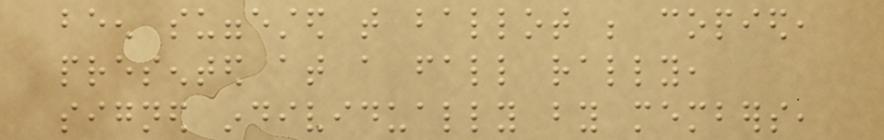been suggested that ballot be copied,
presented at a fall rally,
signed individually by members,
